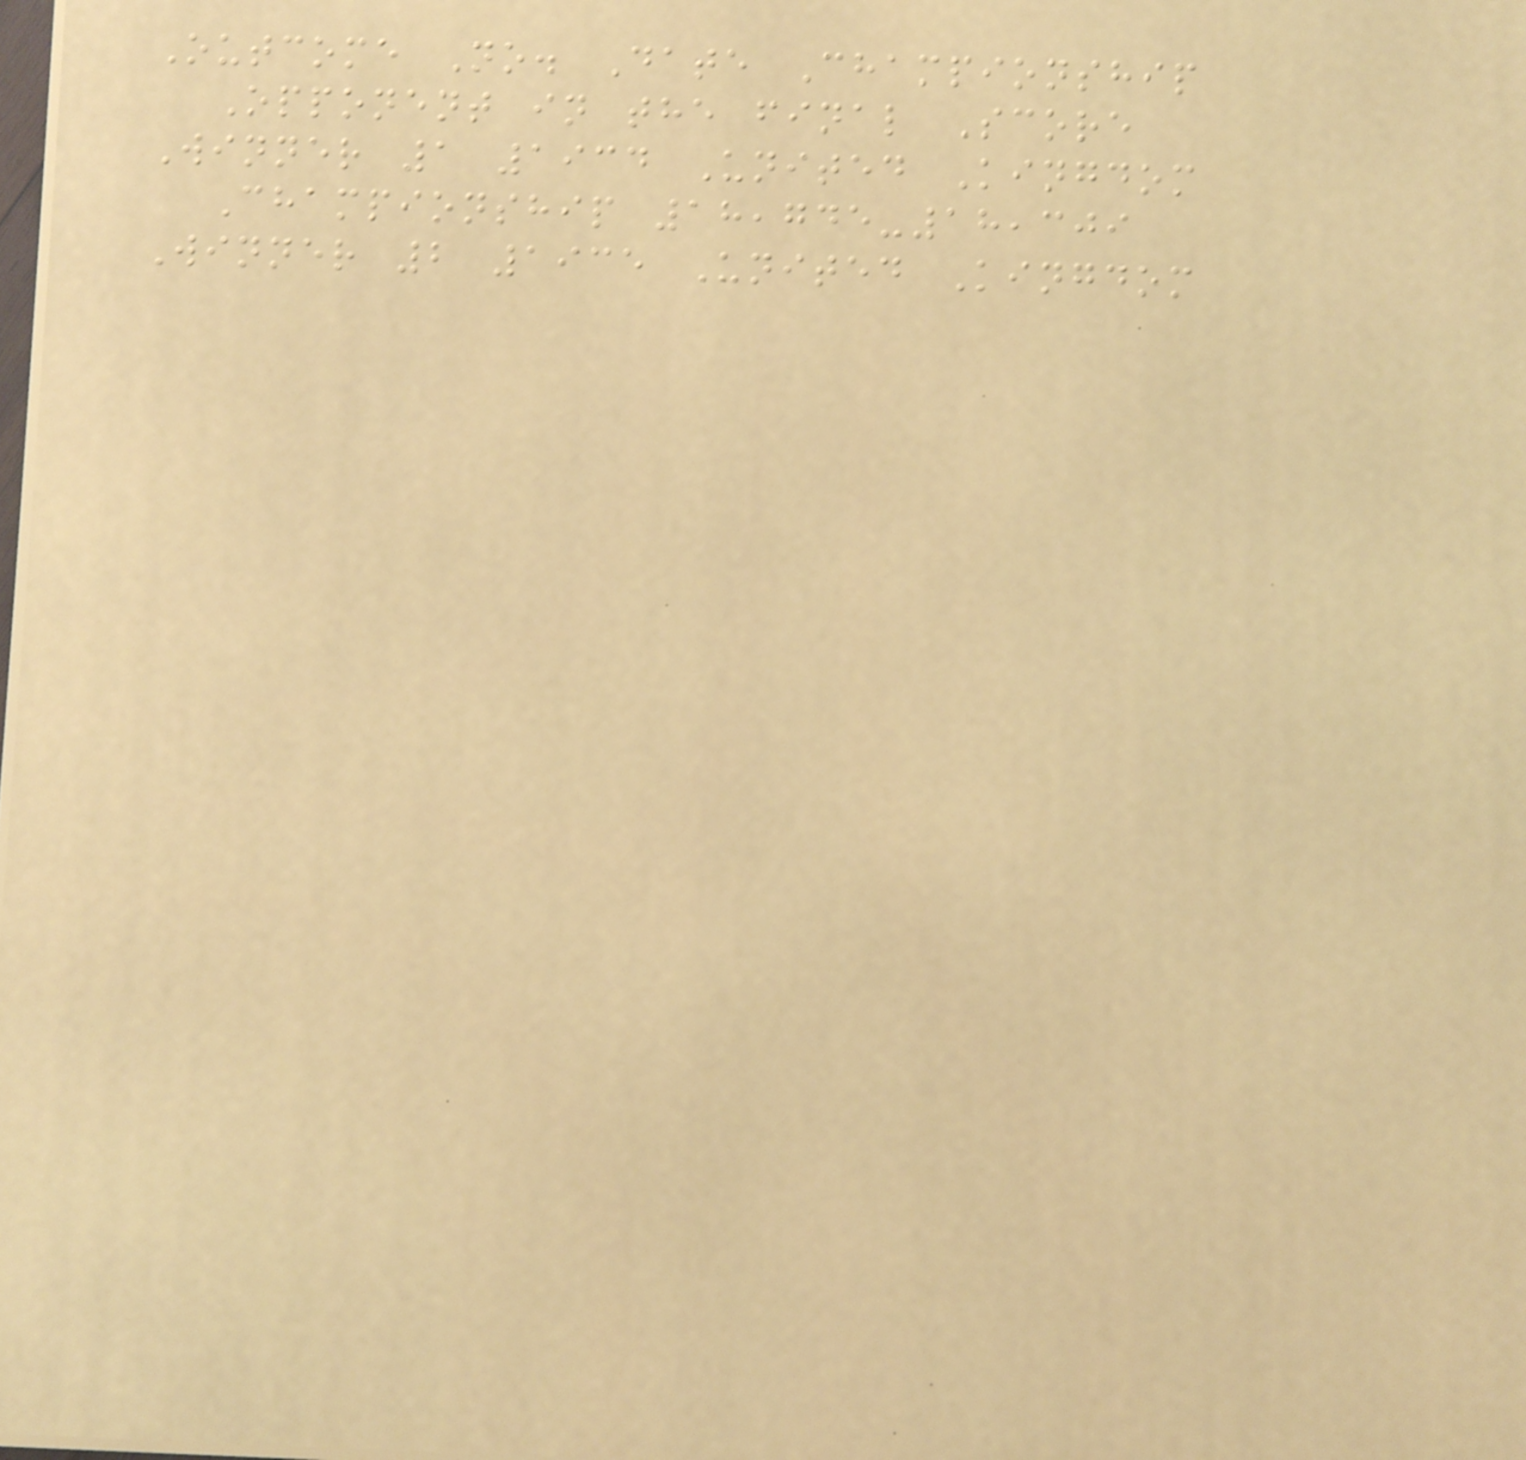Outcome No. Date Championship
Opponent in the final Score
Winner 1 1934 United Kingdom
Championship 18,745-18,309
Winner 2 1935 United Kingdom
